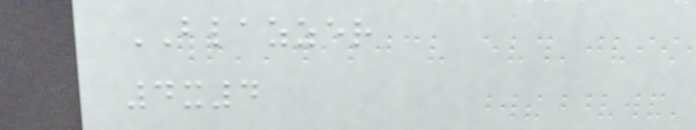BLAZZER
4x4
